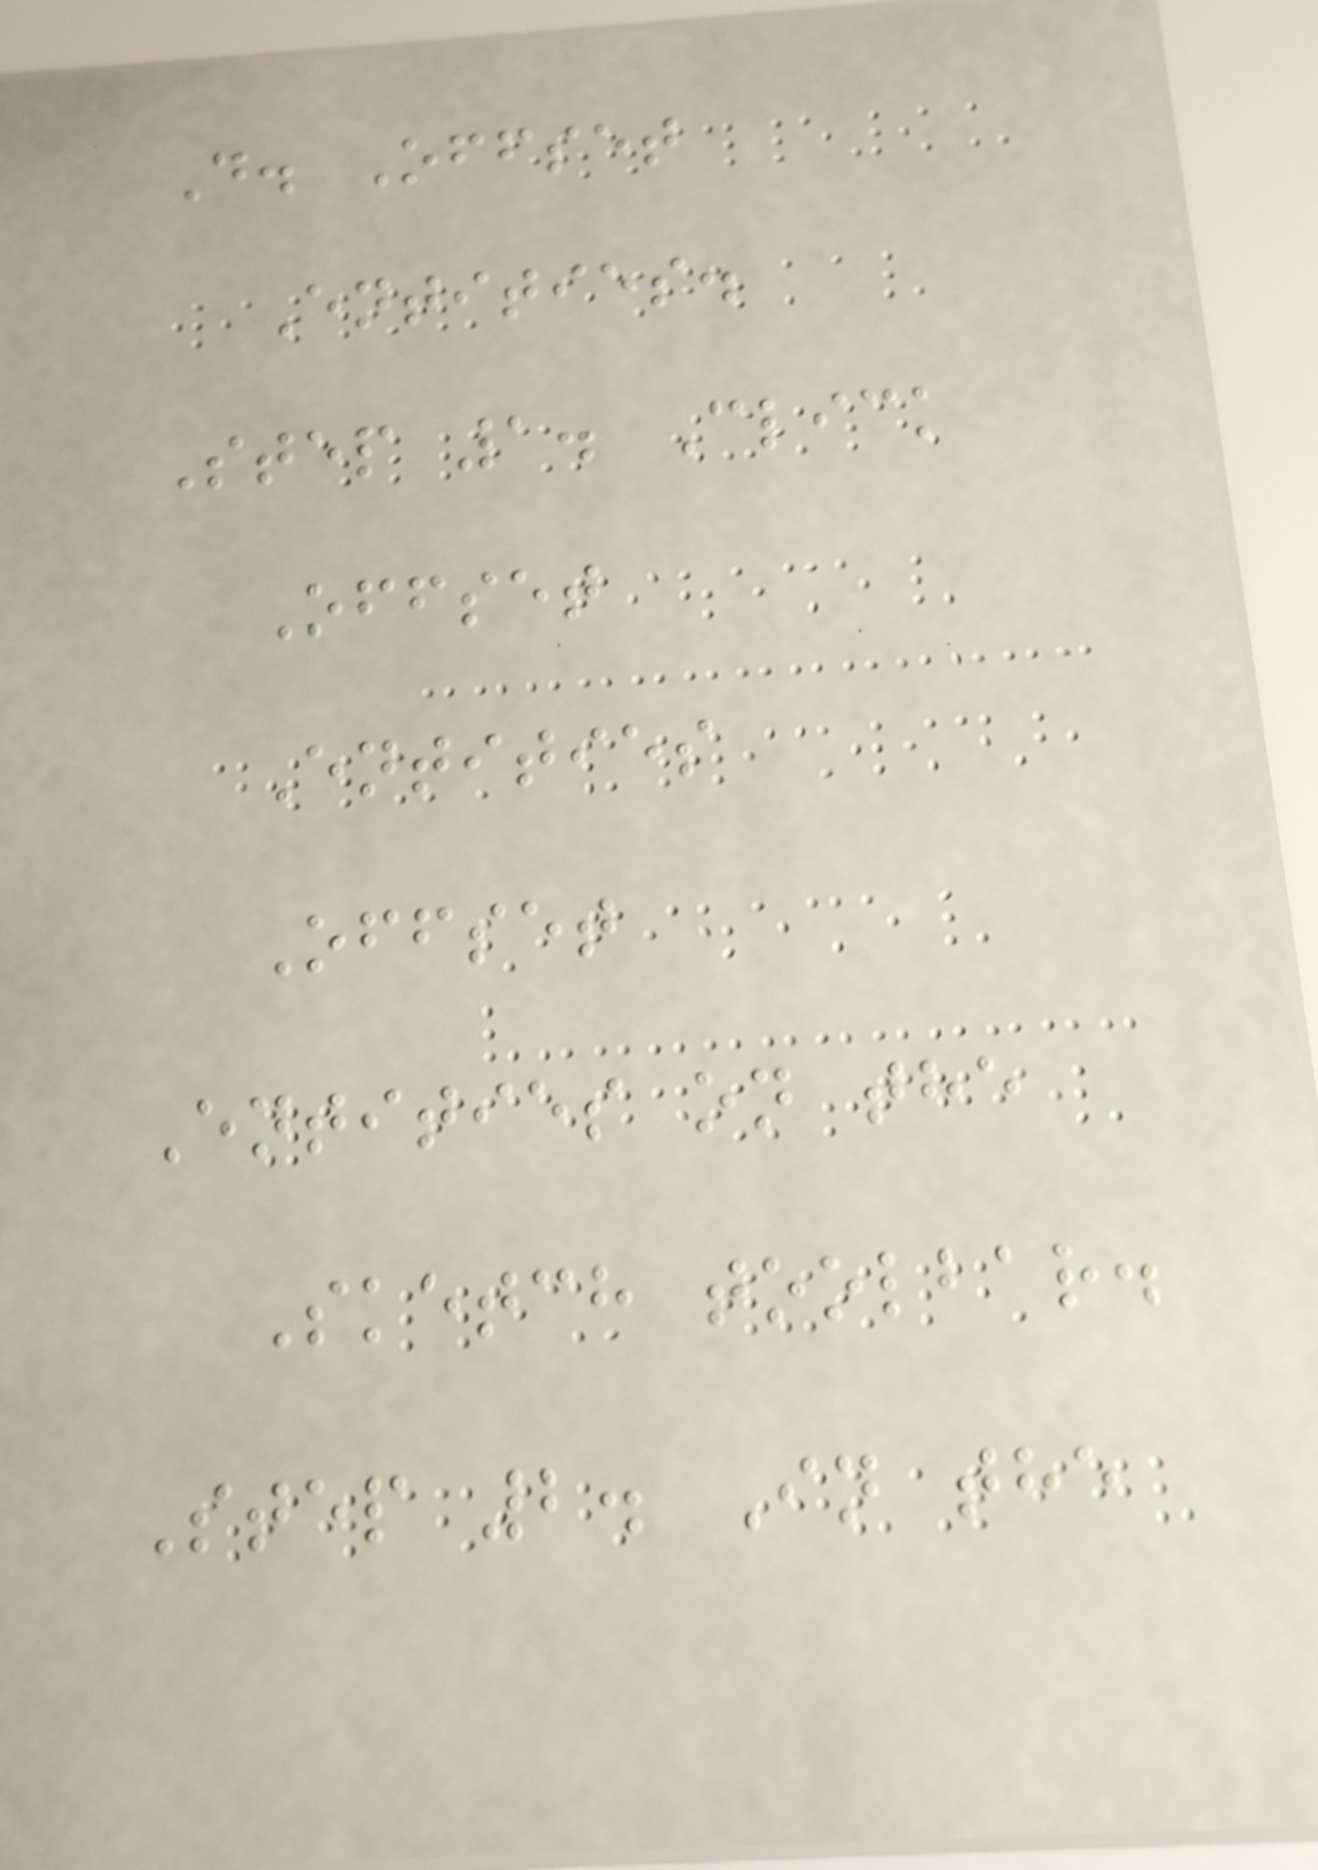D. Offset
Entities.
Step 1. Click
Offset
Entities
Offset
Entities on the
Sketch toolbar.
Step 2. In the
